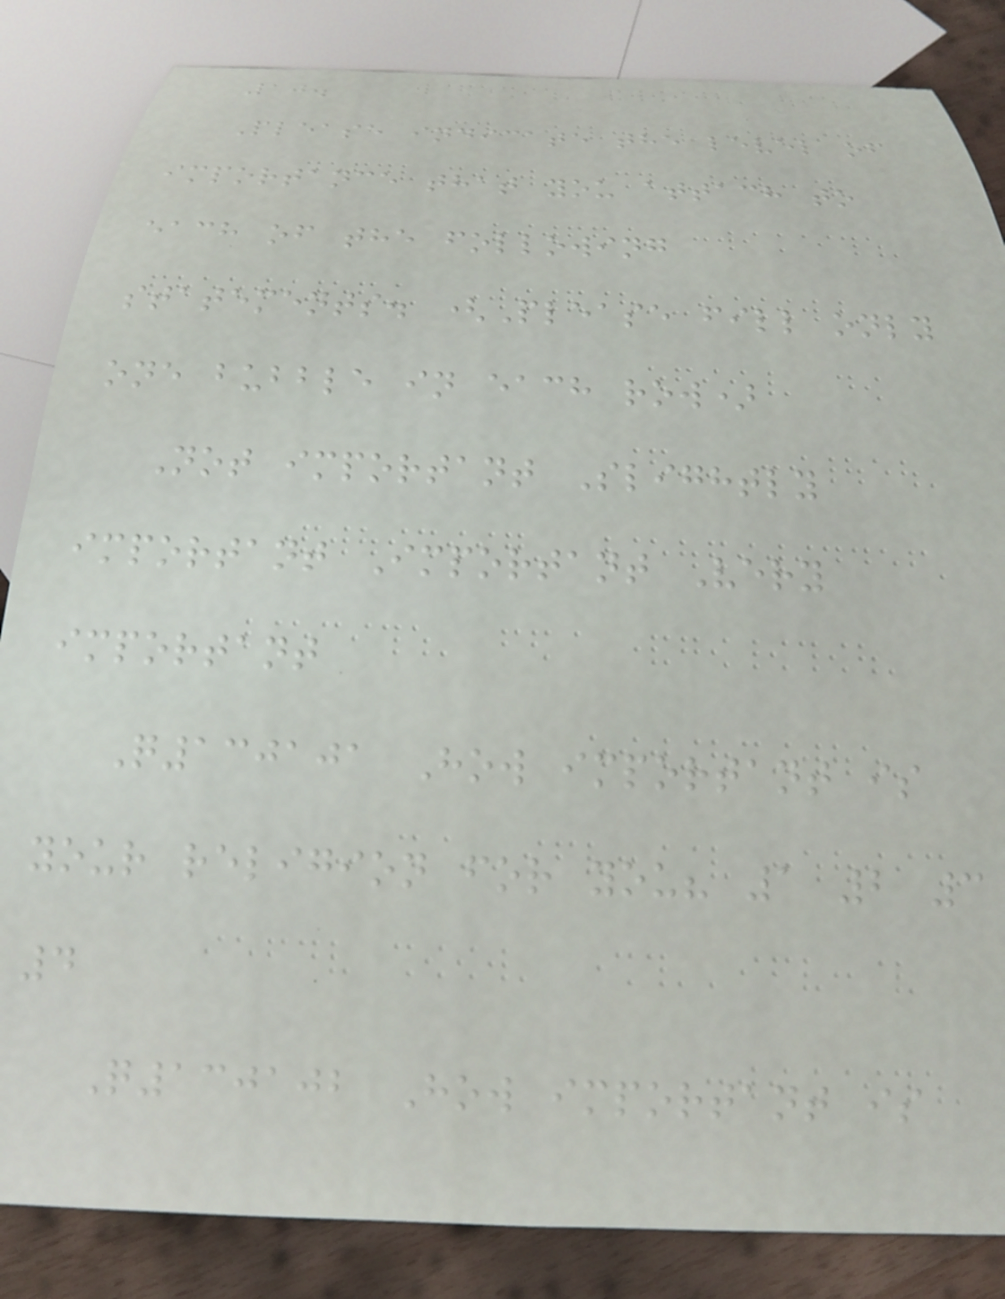10.
Please indicate the level of
importance that you attach to
each of the following
statements. (Please fill only
one bubble in each row)
Not important Slightly
important Important Very
important
Q130101 How important is
your religion for you? 1 2 3
4
Q130102 How important is
